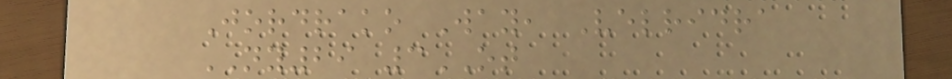Jordrako Way, Velridra
NY29 3OT
